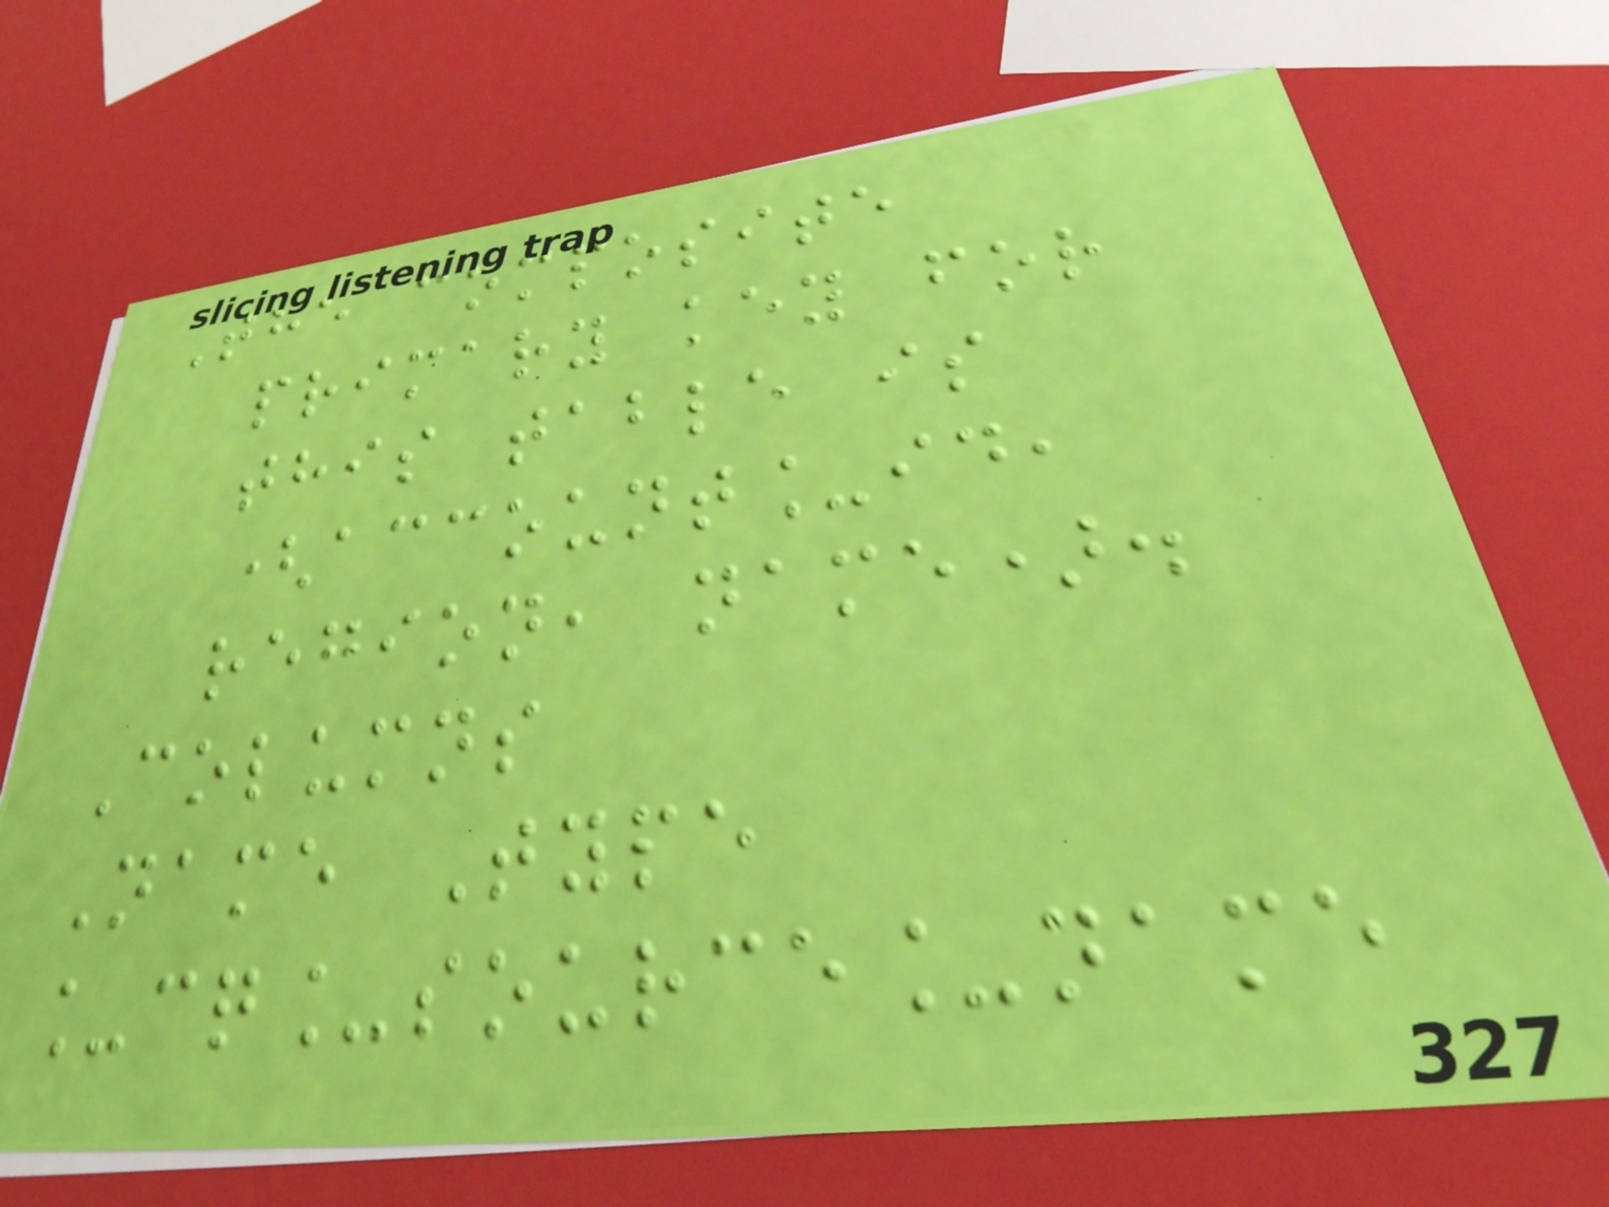The composite
primary key for
this table is
(account_id,
region, name).
Columns
Name Type
_cq_source_name
